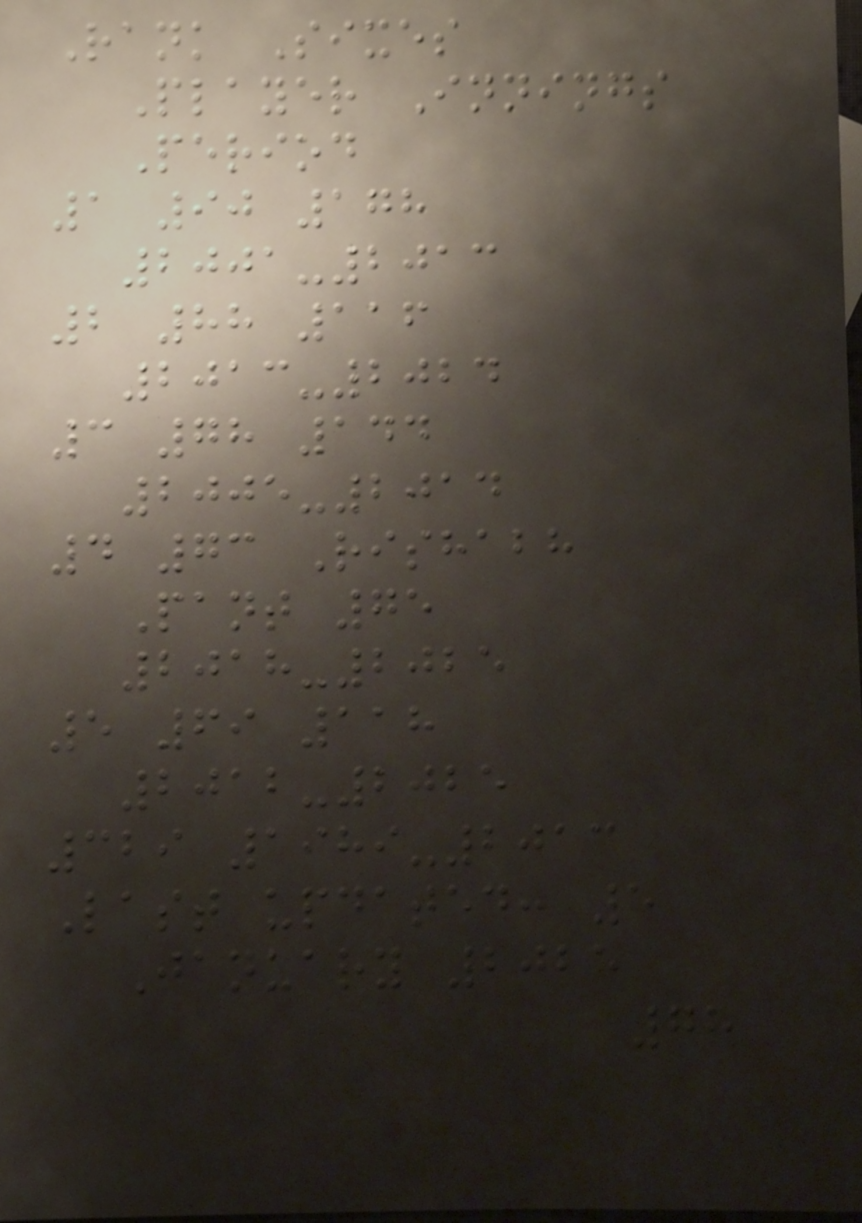Rank Sixes
Player Innings
Period
1 90 178
2001-2013
2 88 116
2013-2024
3 78 144
2005-2014
4 73 Rishabh
Pant 75
2018-2025
5 69 118
2012-2025
329 1989-2013
Last updated: 5
January 2025
78
